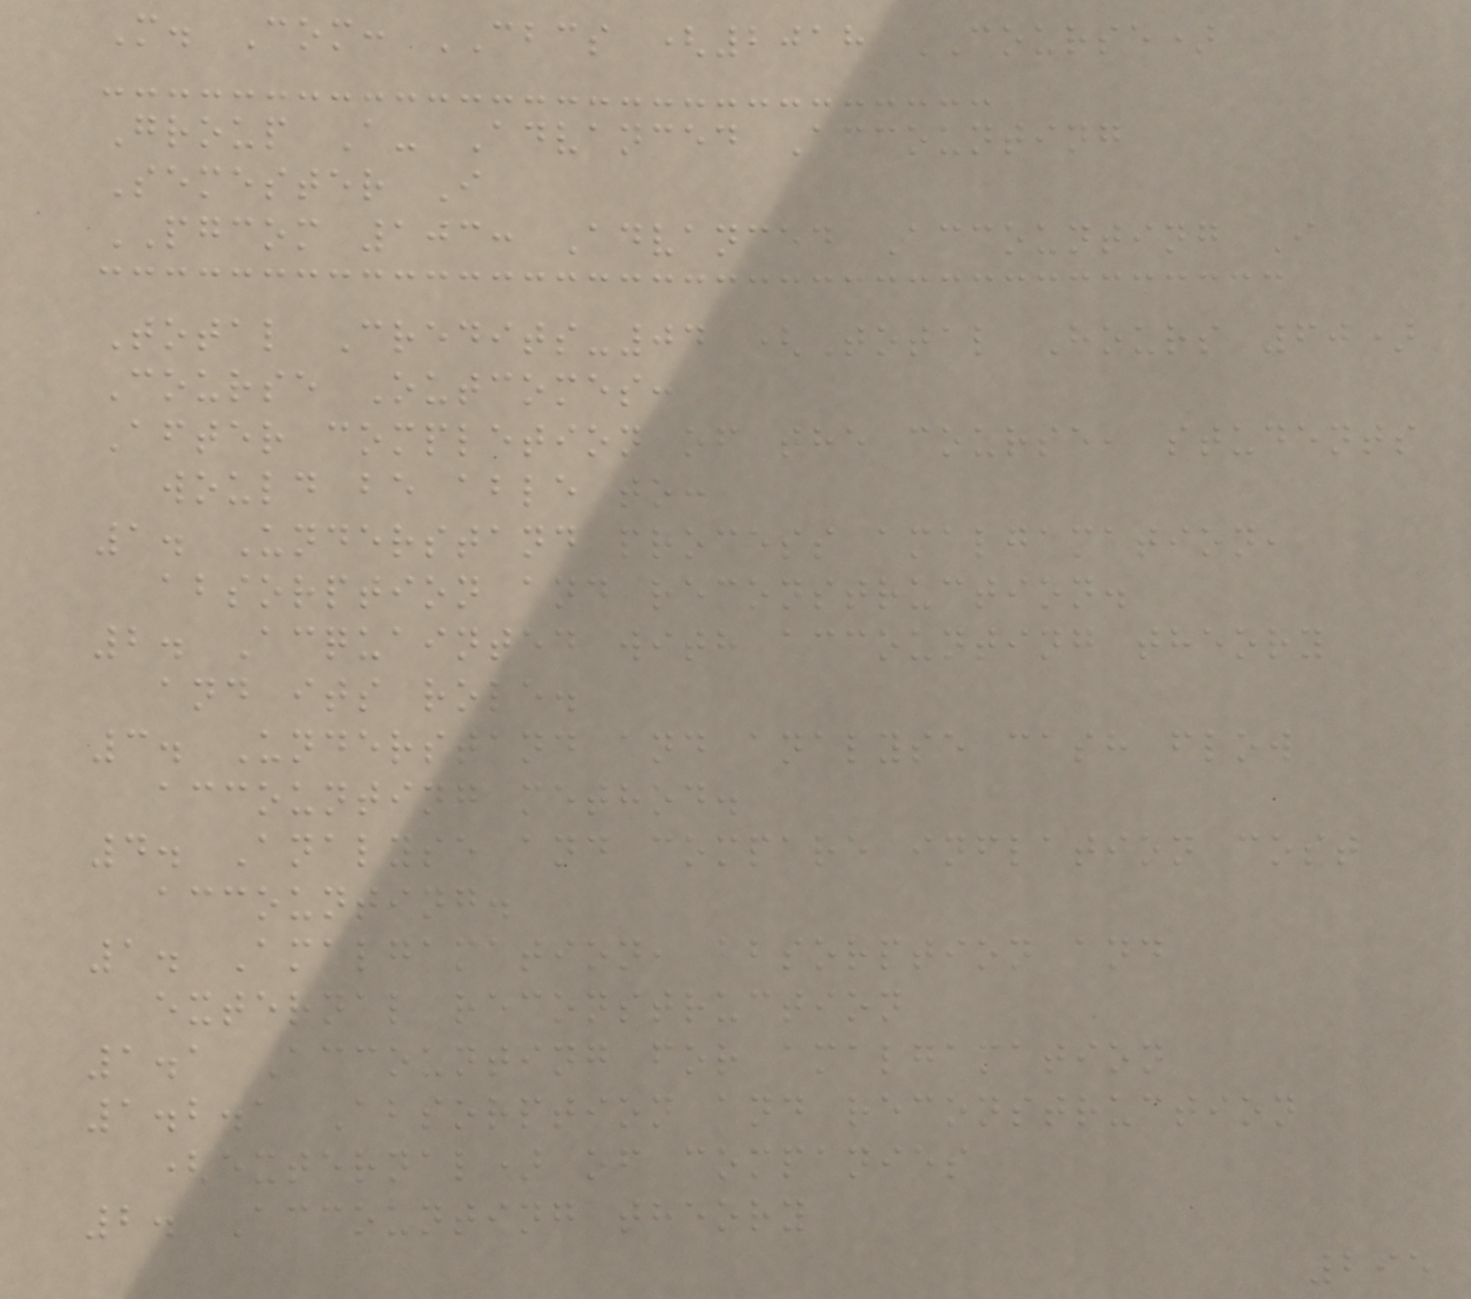M. Com: CBCS (2018 COURSE)
Group A- Advanced Accounting
Semester I
PGCOM 103: Advanced Accounting I
Total Credits-04 (Total Hours 60)
Course Outcomes:
After completion of the course, students
would be able to:
1. Understand process amalgamation,
absorption and reconstruction.
2. Acquainted with accounting theory
and its role.
3. Understand and analyse cash flow
accounting method.
4. Analyse and compare inflation cost
accounting.
1. Amalgamation, absorption and
external reconstruction
1.1 Accounting for amalgamation
1.2.1 Absorption and reconstruction
(external) of companies
2. Accounting theory
295
